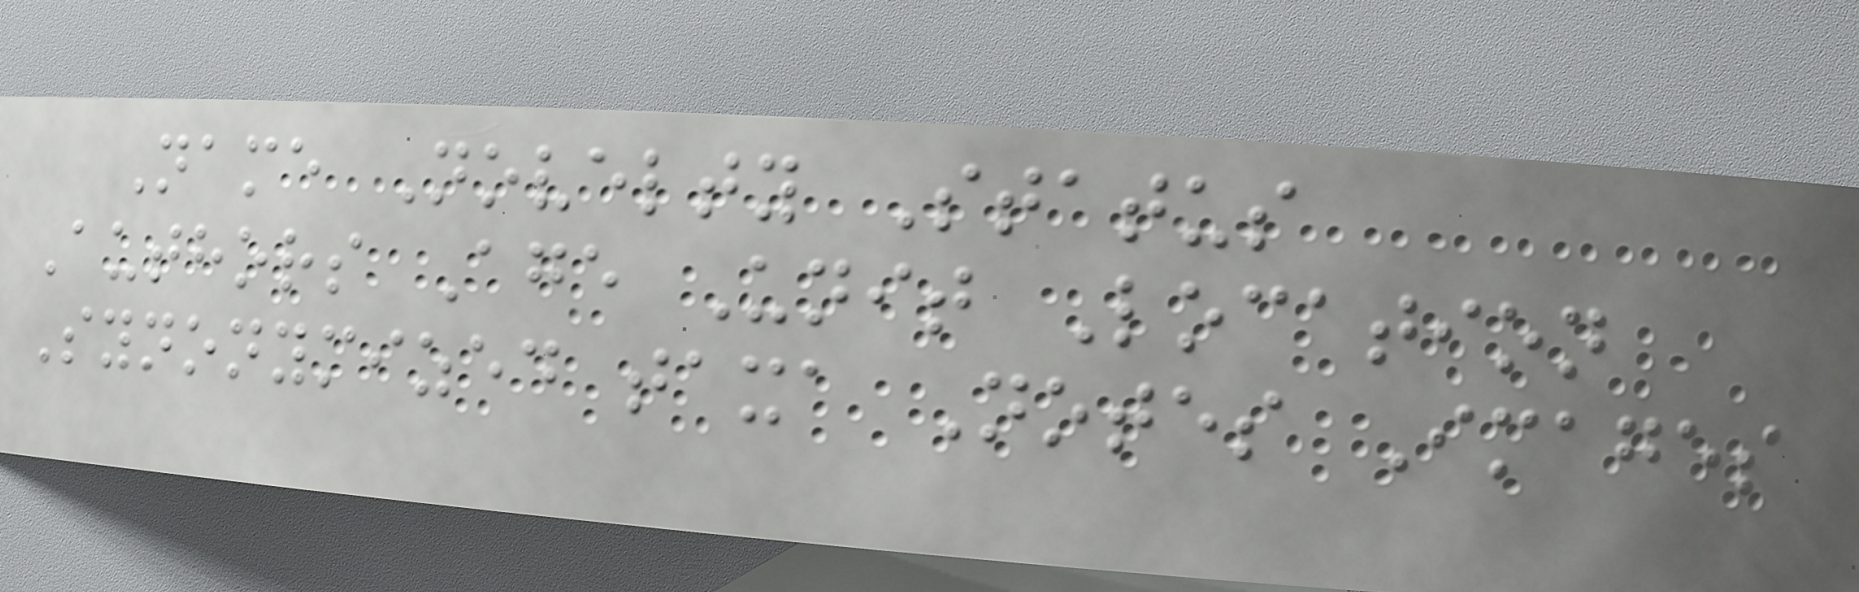Name Novelty Status
Authors Age Unit Location
Synonymized taxa Notes Images
